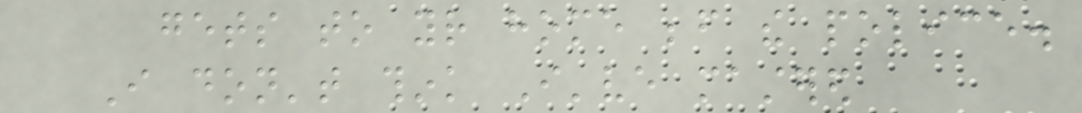gets to your home before the police.
I don't think I've mastered
